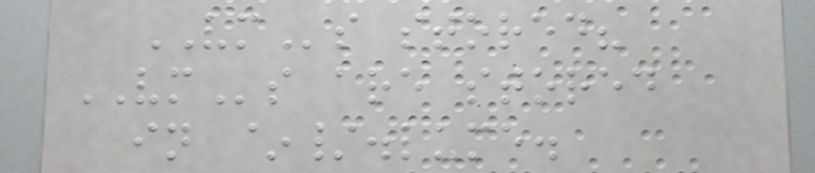VMs stored?
VMs are stored
in ~/.lume.
